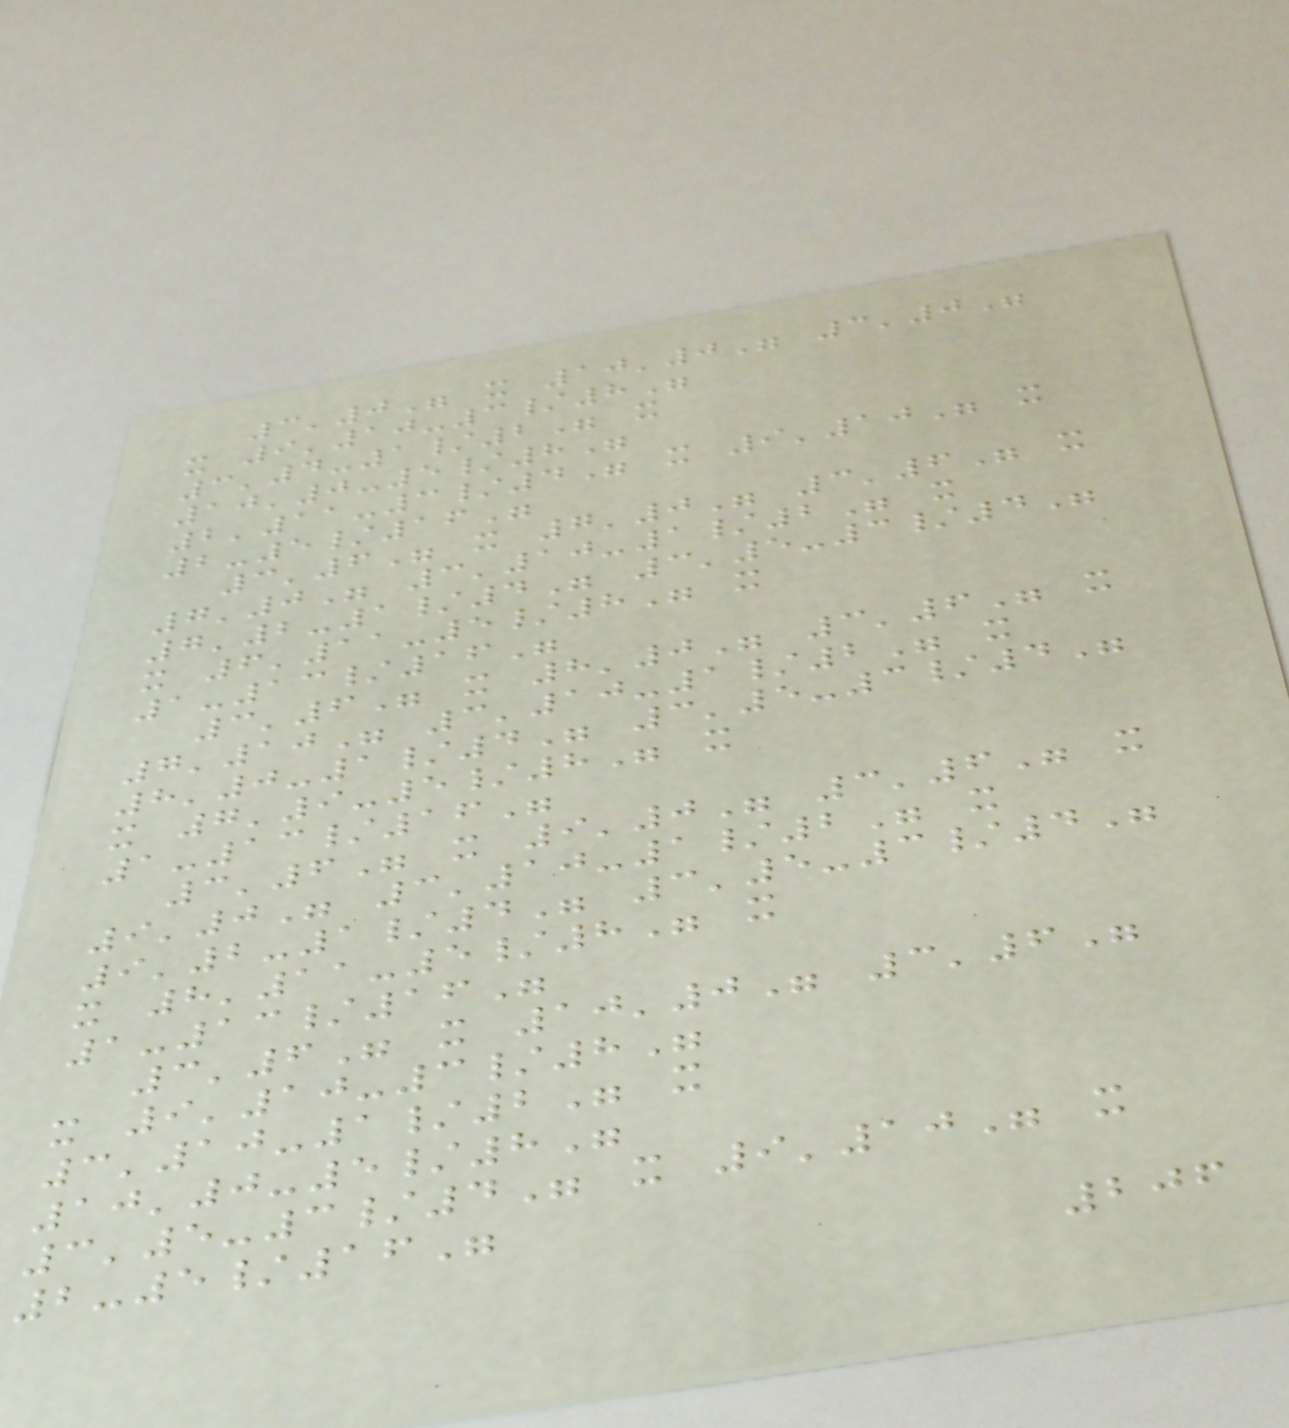3'0" x 10'0" 3'0"
x 9'10-3/8"
3'4-1/2" x
10'0-5/8"
2'11-3/4" x 9'10" x
2-5/16"
3'6" x 7'0" 3'6" x
7'0" 3'10-1/2" x
7'2-1/4" 3'5-3/4"
x 6'11-5/8" x
1-13/16"
3'6" x 8'0" 3'6" x
7'10" 3'10-1/2" x
8'0-1/4" 3'5-3/4"
x 7'9-5/8" x
1-13/16"
3'6" x 9'0" 3'6" x
9'0" 3'10-1/2" x
9'2-1/4" 3'5-3/4"
x 8'11-5/8" x
1-13/16"
3'6" x 10'0" 3'6"
x 9'10-3/8"
3'10-1/2" x
10'0-5/8"
3'5-3/4" x 9'10" x
2-5/16"
206
